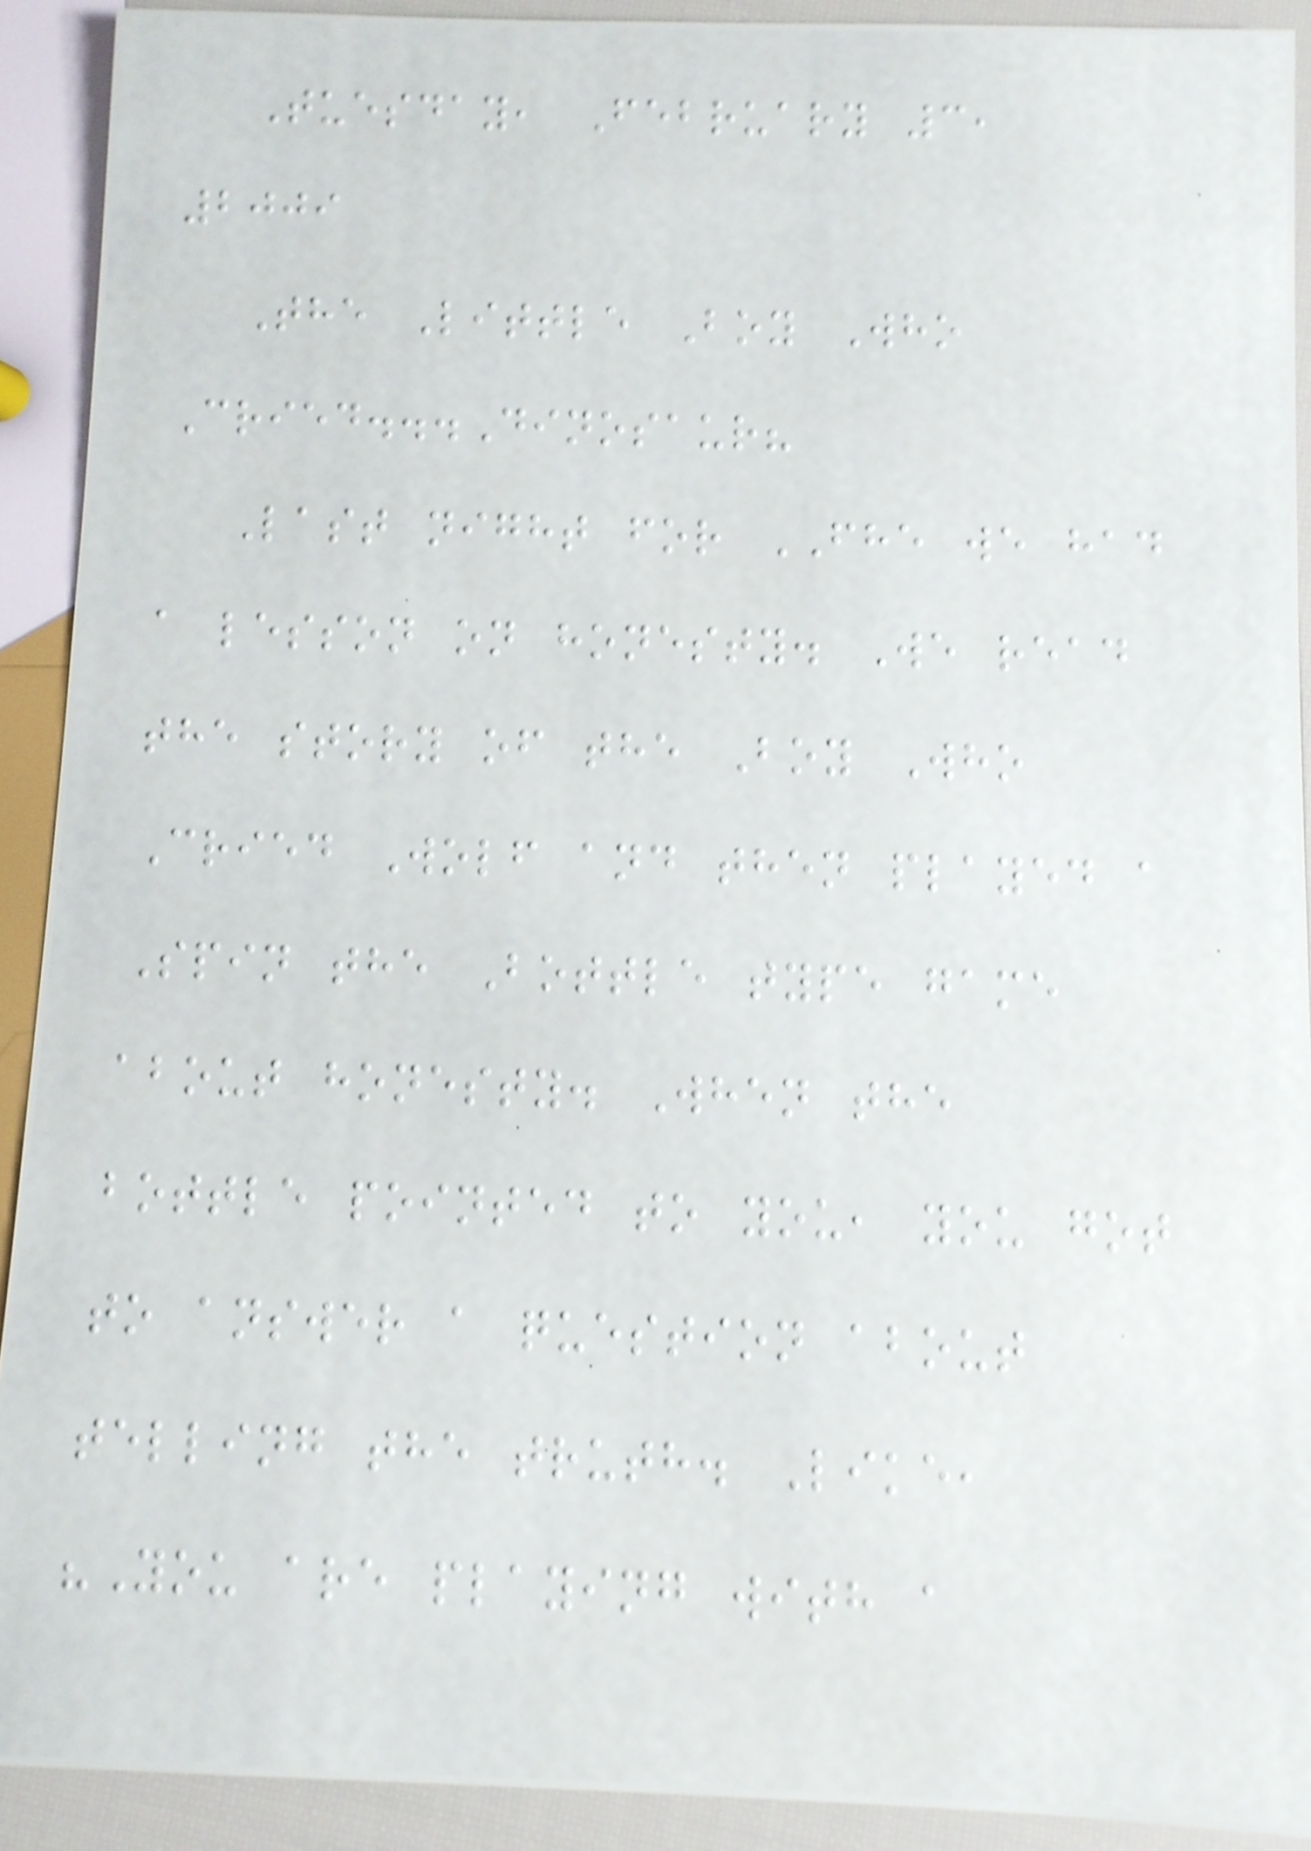Tuesday, February 3,
2009
The Little Boy Who
Cried...Dinosaur?
Last night for FHE we had
a lesson on honesty. We read
the story of the Boy Who
Cried Wolf and then played a
Spin the Bottle type game
about honesty. When the
bottle pointed to you, you got
to answer a question about
telling the truth. Like,
"You are playing with a
